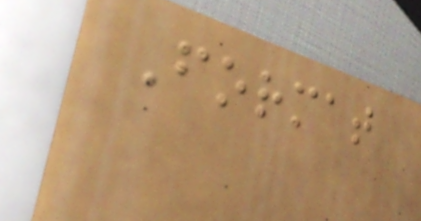Format
